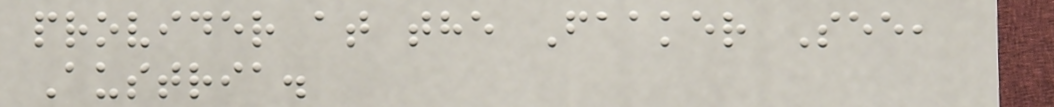provider at the Faaker See,
Austria.
